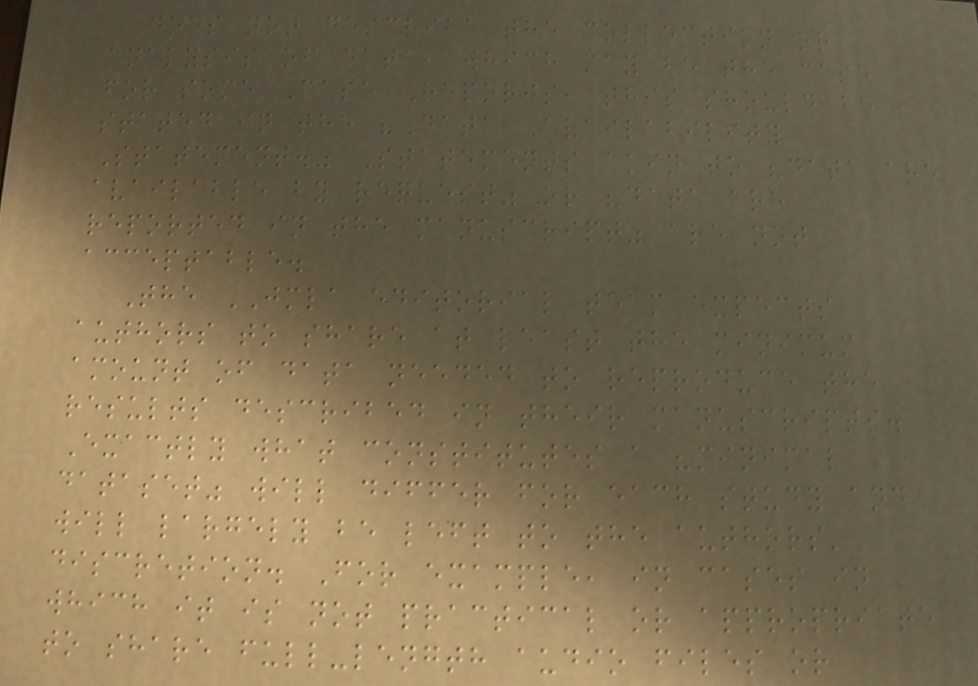does not describe the collection or
analysis of data, which may be the case
for some Case Reports, this should be
stated in the "Data Availability
Statement." Statements akin to "data are
available by request" or "data are
reported in the manuscript" are not
acceptable.
The JMLA editorial team expects
authors to share at least the minimum
amount of data needed to reproduce the
results described in their manuscripts.
Exactly what constitutes a "minimal
dataset" will differ for each study and
will largely be left to the authors'
discretion. For example, in cases in
which it is not practical or appropriate
to share full-length audio files or
